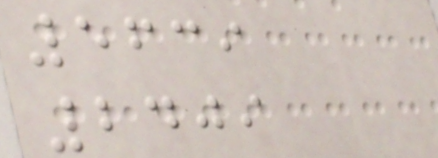5639
2409
